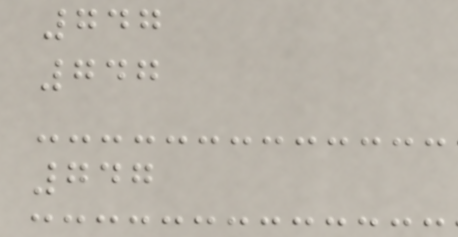747
747
747
